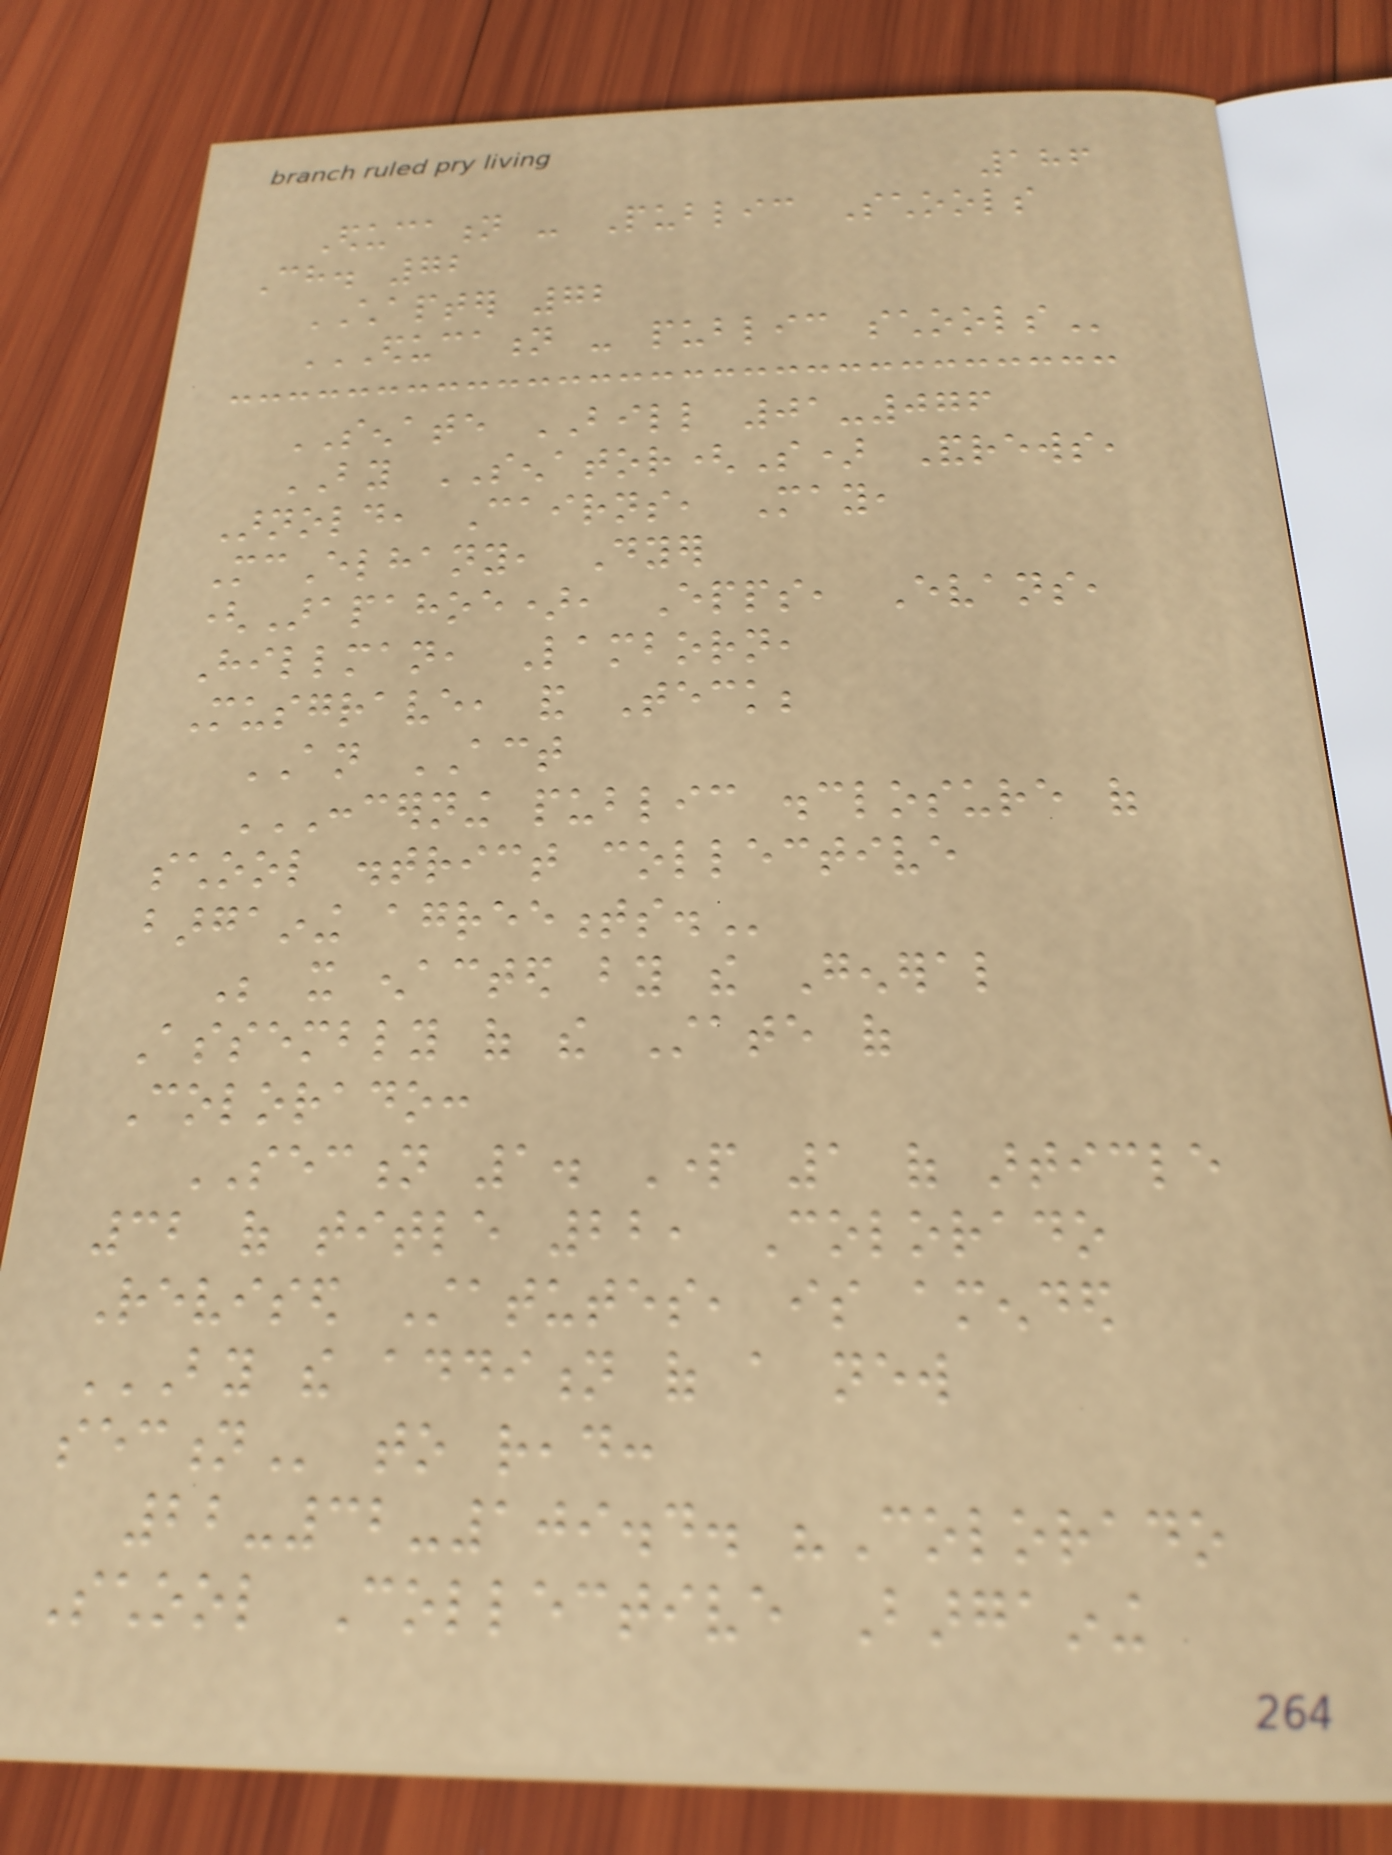186
Education - Public Schools
Ch. 72
CHAPTER 72
EDUCATION - PUBLIC SCHOOLS
SENATE BILL 01-076
BY SENATOR(S) Andrews,
Arnold, Cairns, May,
McElhany, Dyer
(Arapahoe), Epps, Evans,
Hillman, Lamborn,
Musgrave, and Teck;
AN ACT
CONCERNING PUBLIC DISCLOSURE OF
SCHOOL DISTRICT COLLECTIVE
BARGAINING AGREEMENTS.
Be it enacted by the General
Assembly of the State of
Colorado:
SECTION 1. Part 1 of article
32 of title 22, Colorado
Revised Statutes, is amended
BY THE ADDITION OF A NEW
SECTION to read:
22-32-109.4. "Colorado
School Collective Bargaining
